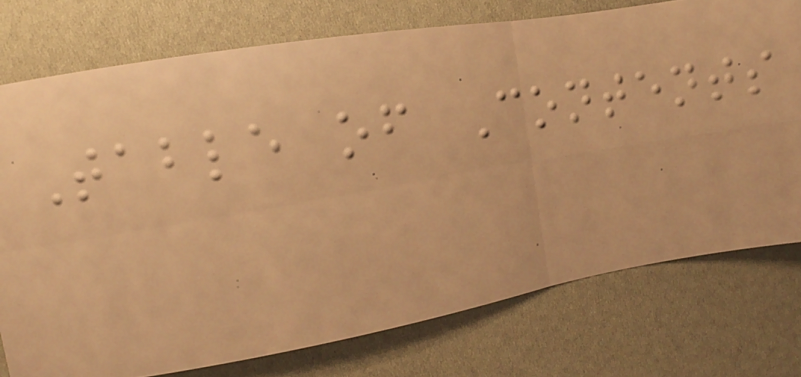Table of Contents
